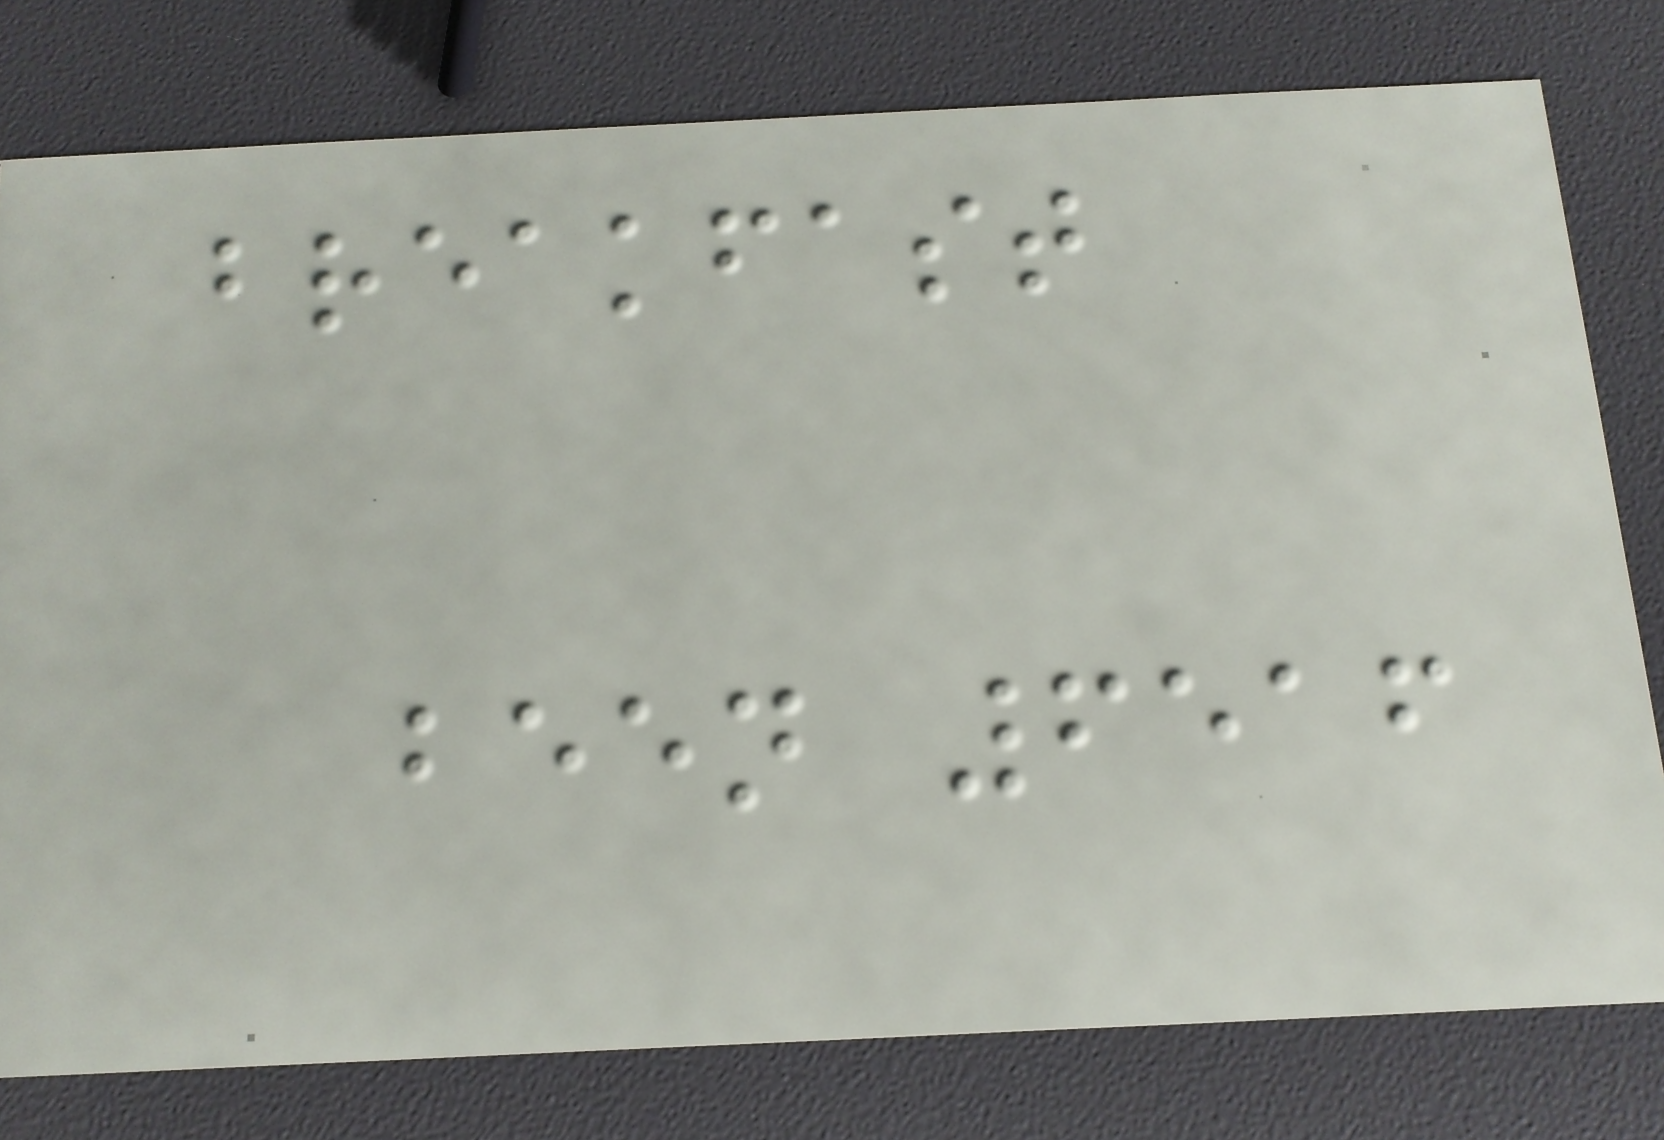breakfast
been 6516
